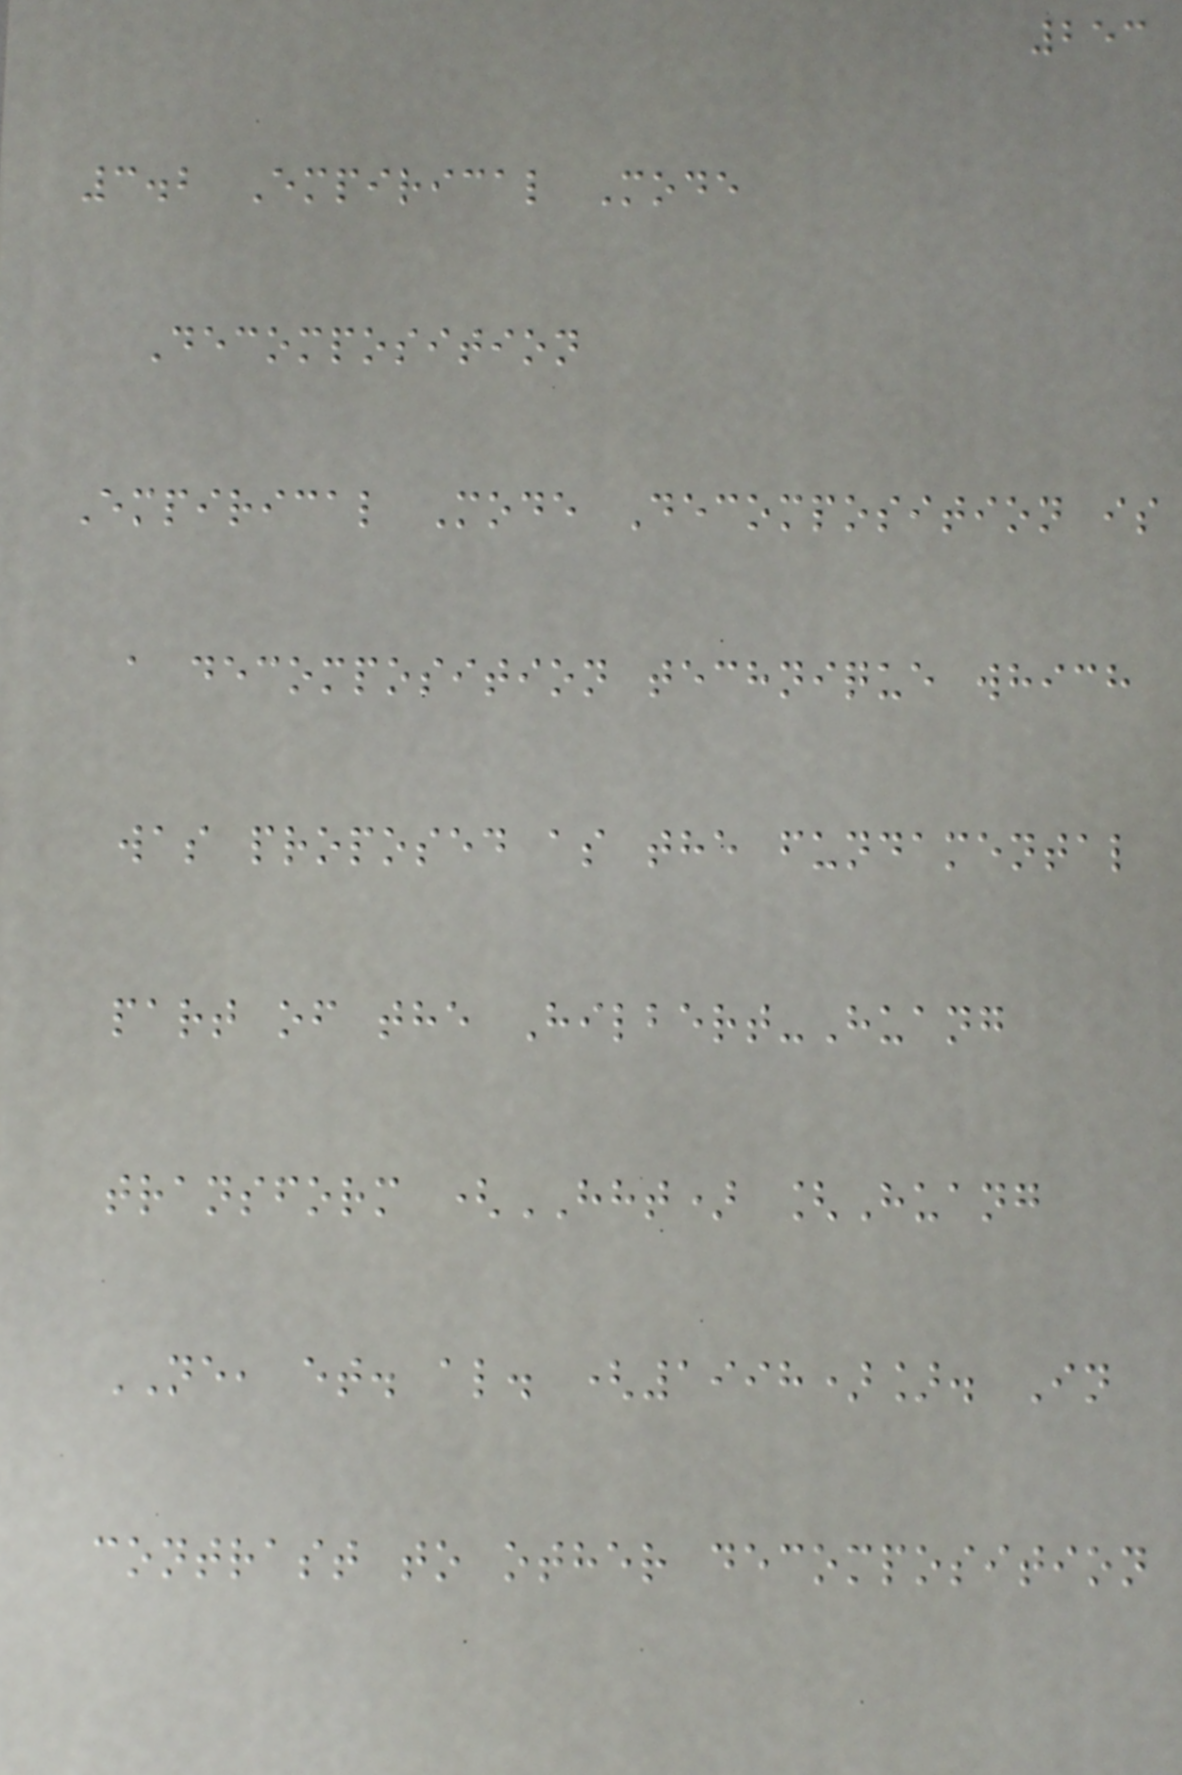253
3.2 Empirical Mode
Decomposition
Empirical Mode Decomposition is
a decomposition technique which
was proposed as the fundamental
part of the Hilbert-Huang
transform (HHT) [Huang
NE, et. al. (1998)]. In
contrast to other decomposition
